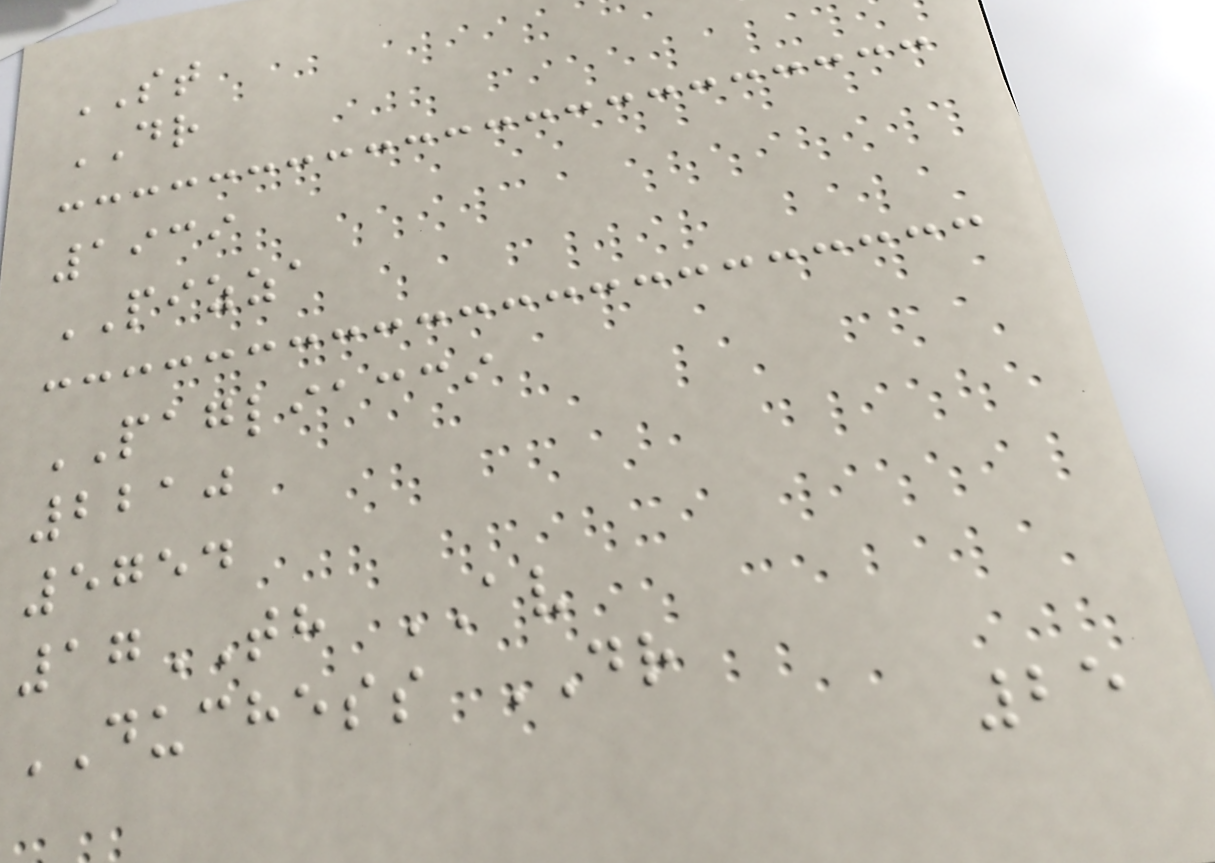ST
DR
1939
PIZZA
PAGLIACCI
2210
5754
17TH AV
DUCHESS DR
25
